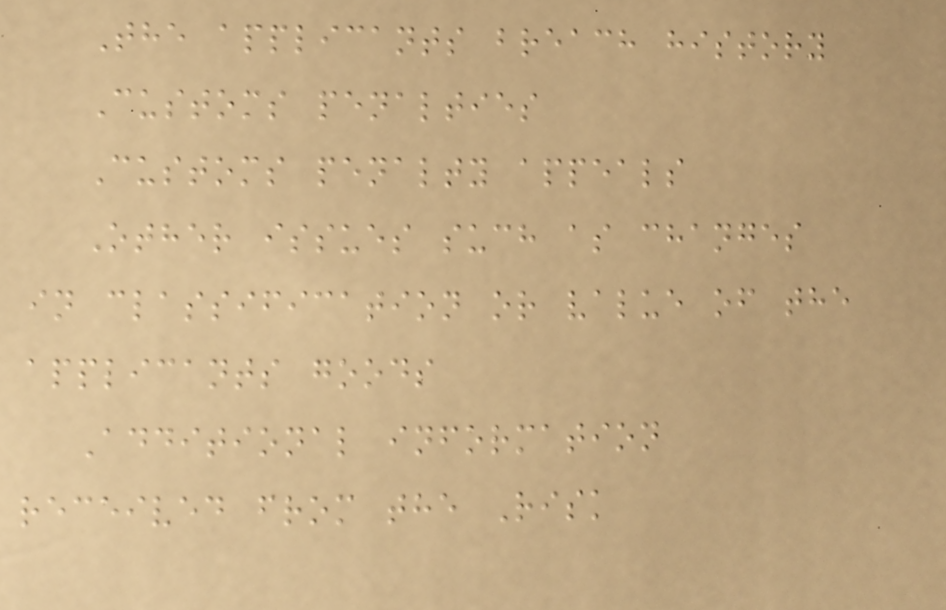The applicants breach history
Customs penalties
Customs penalty appeals
Other issues such as changes
in classification or value of the
applicants goods
Additional information
received from the Risk
